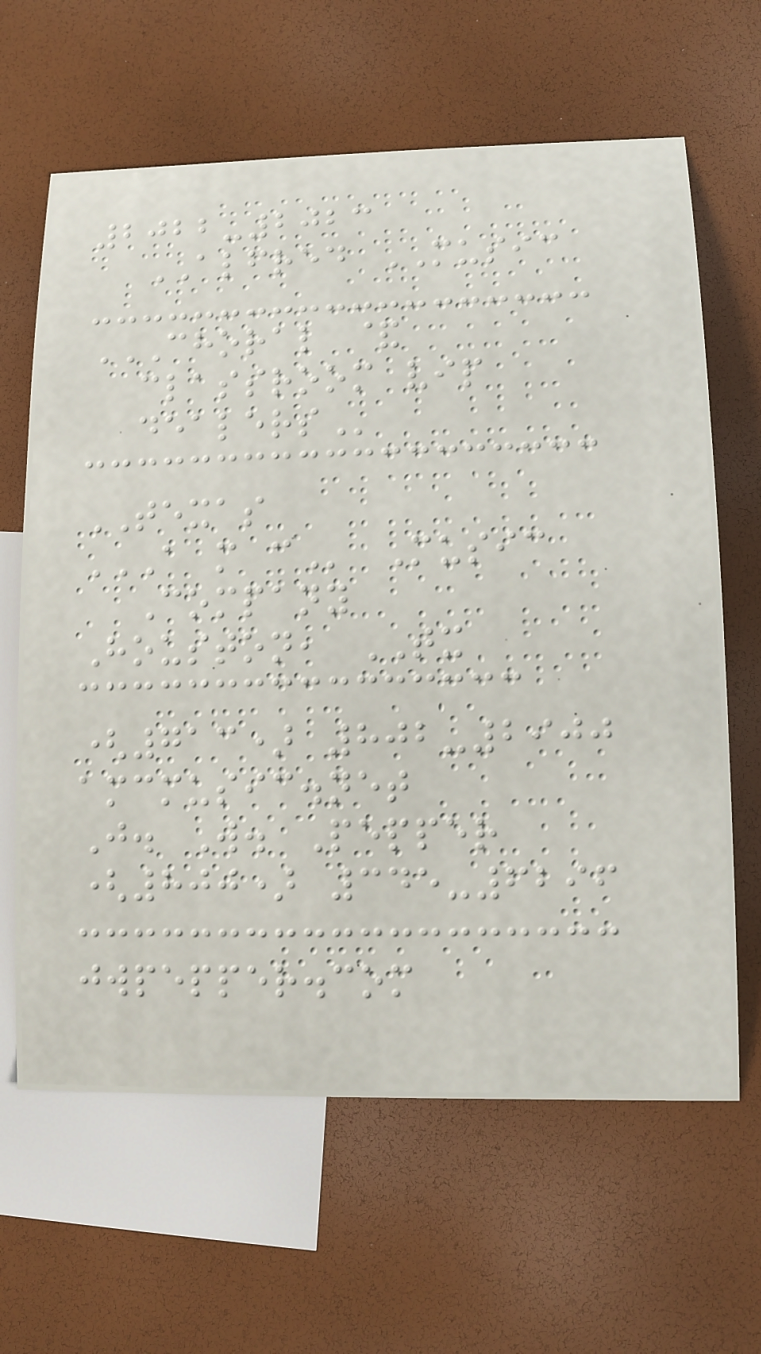2022-2023
ALFRED MUSIC
CHORAL &
CLASSROOM VIP
DEALERS
TEXAS
A M C Music
Company
Houston, TX
(713) 802-2900
amcmusic.net
J. W. Pepper
(800) 345-6296
jwpepper.com
